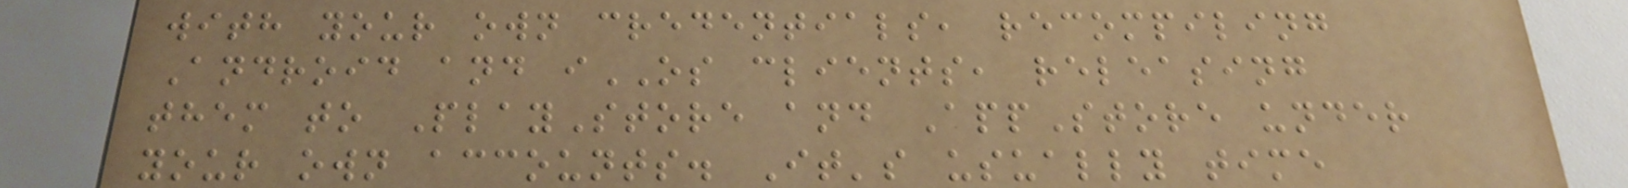with your own credentials, recompiling
Android and iOS clients, releasing
them to PlayStore and AppStore under
your own accounts. It's usually time
